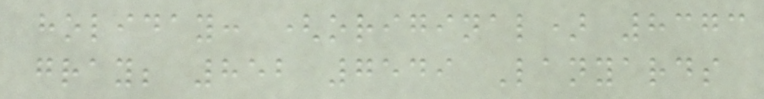holiday: (original) 8373
gray; 852 7549 Lanyards
